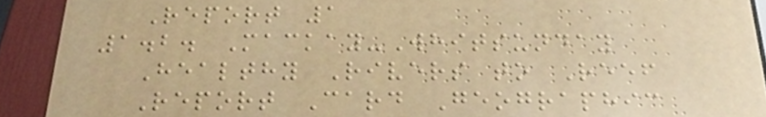Report 1
1.2. Mackay-Whitsunday
Healthy Rivers to Reef
Report Card Geographic
